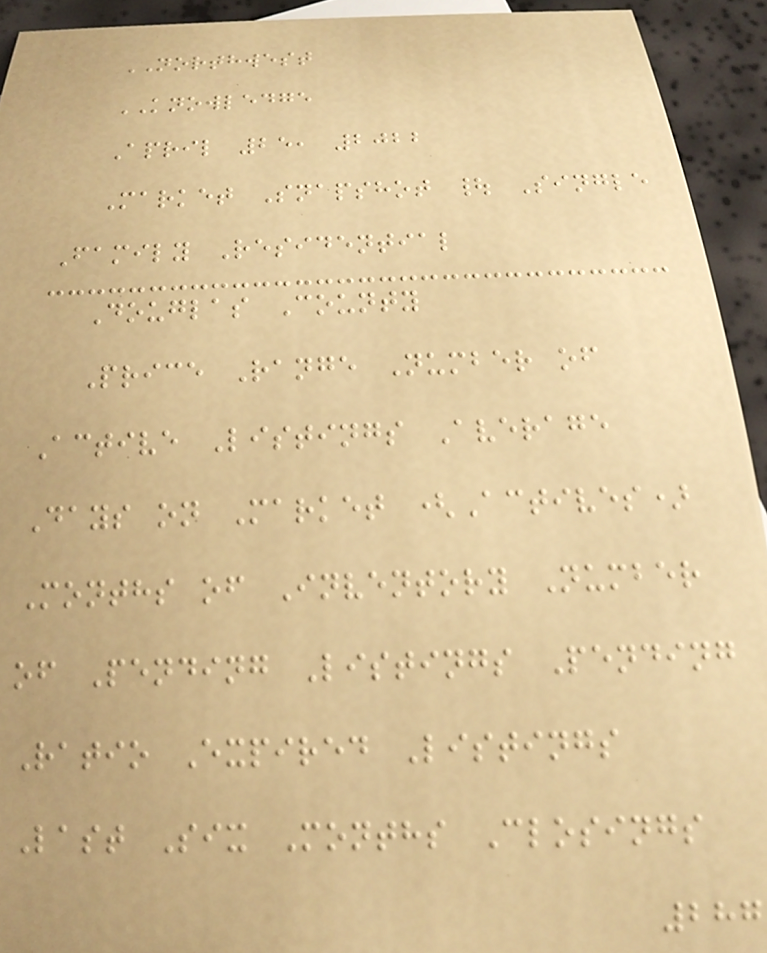NORTHWEST
KNOWLEDGE
April 25, 2022
Market Snapshot | Single
Family Residential
Douglas County
Price Range Number of
Active Listings Average
Days on Market (Actives)
Months of Inventory Number
of Pending Listings Pending
Ratio Expired Listings
Last Six Months Closings
287
